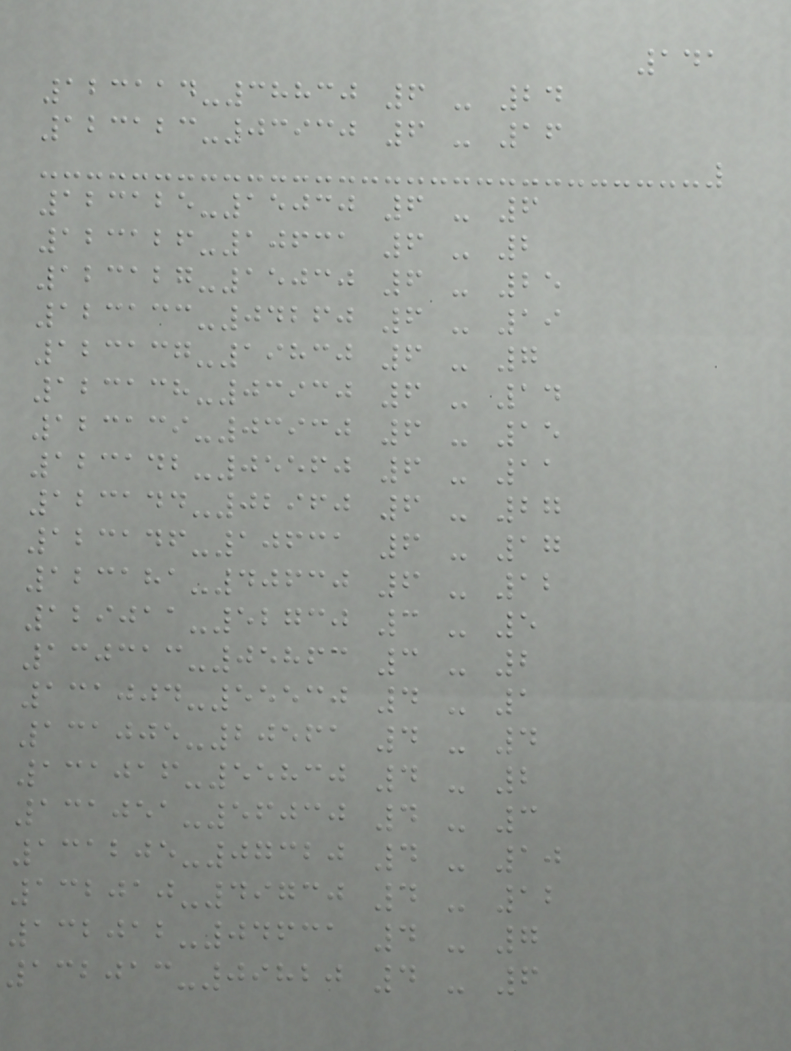141
123114-38830 6 - 24
123123-03930 6 - 16
123125-15030 6 - 6
123126-10631 6 - 2
123127-15030 6 - 25
123133-04260 6 - 19
123137-19830 6 - 7
123138-03930 6 - 14
123139-03930 6 - 15
123142-05560 6 - 11
123144-02960 6 - 27
123146-10631 6 - 17
123181-40630 6 - 12
129011-52730 3 - 5
130313-05863 3 - 2
131004-55530 4 - 1
131005-20561 4 - 4
131016-55830 4 - 2
131051-56030 4 - 3
131205-07320 4 - 10
132010-49730 4 - 12
132012-04631 4 - 7
132013-09820 4 - 6
